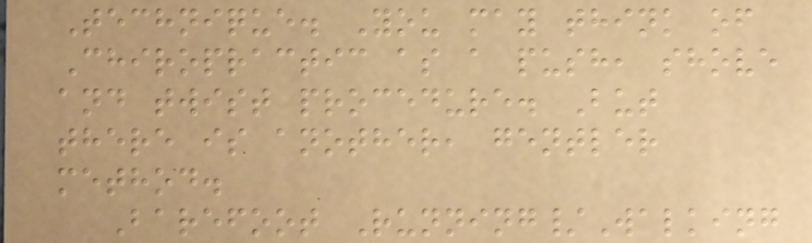Technique. You may think of
Chiropractic as a push, shove
and twist procedure. But
there is another, gentler
method.
Barefoot Running/Walking
